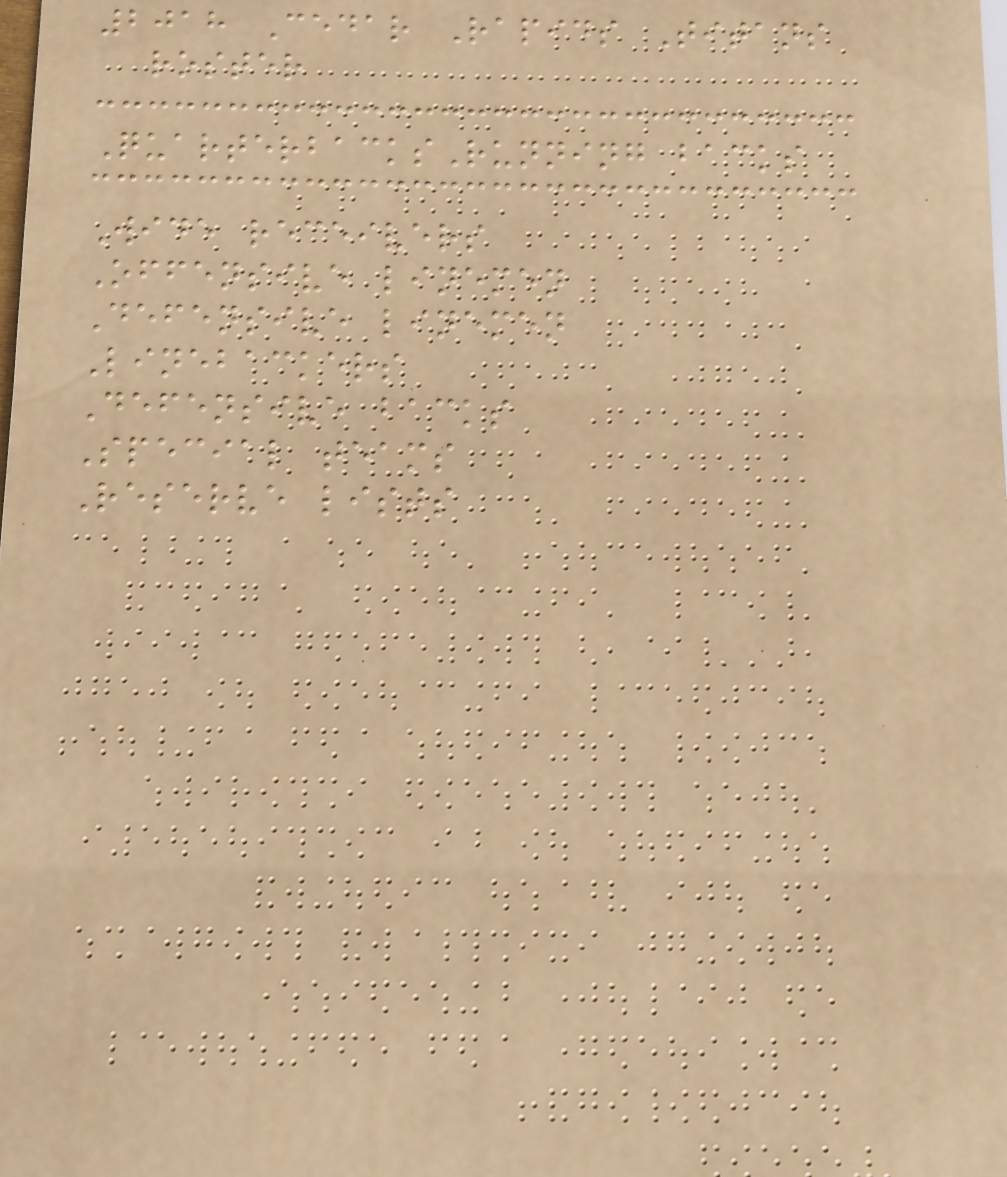2018 Cedar Rapids Titans
roster
QuarterbacksRunning backs
Wide receivers
Offensive linemen
Defensive linemen
Linebackers
Defensive backs
Special teams
Reserve lists
